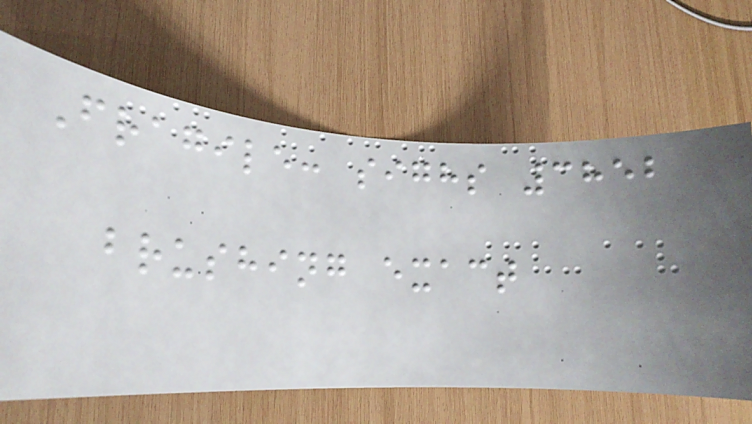Fragile: sighs 3852
brushing exact
